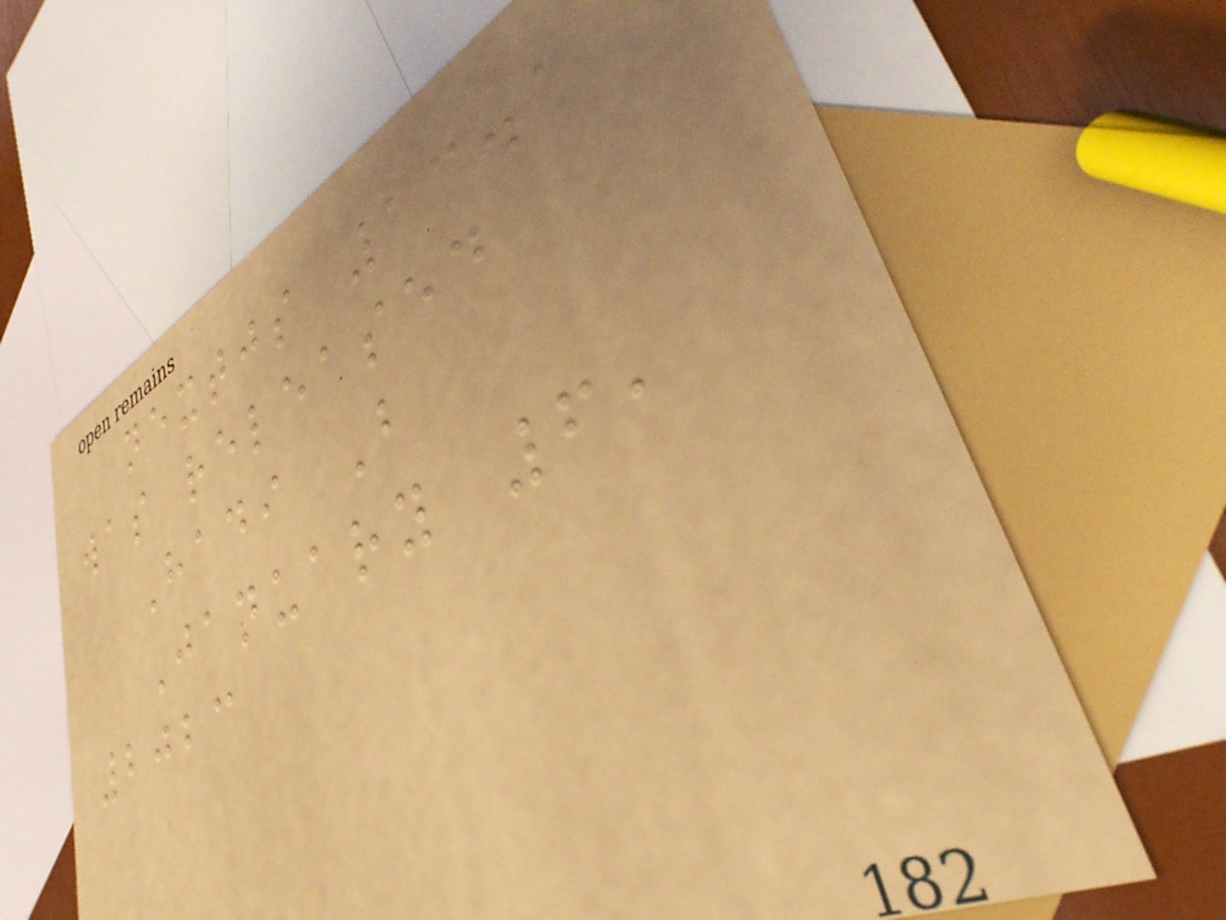nextjs 13.1
was released
Hadi B
January 6,
2023
